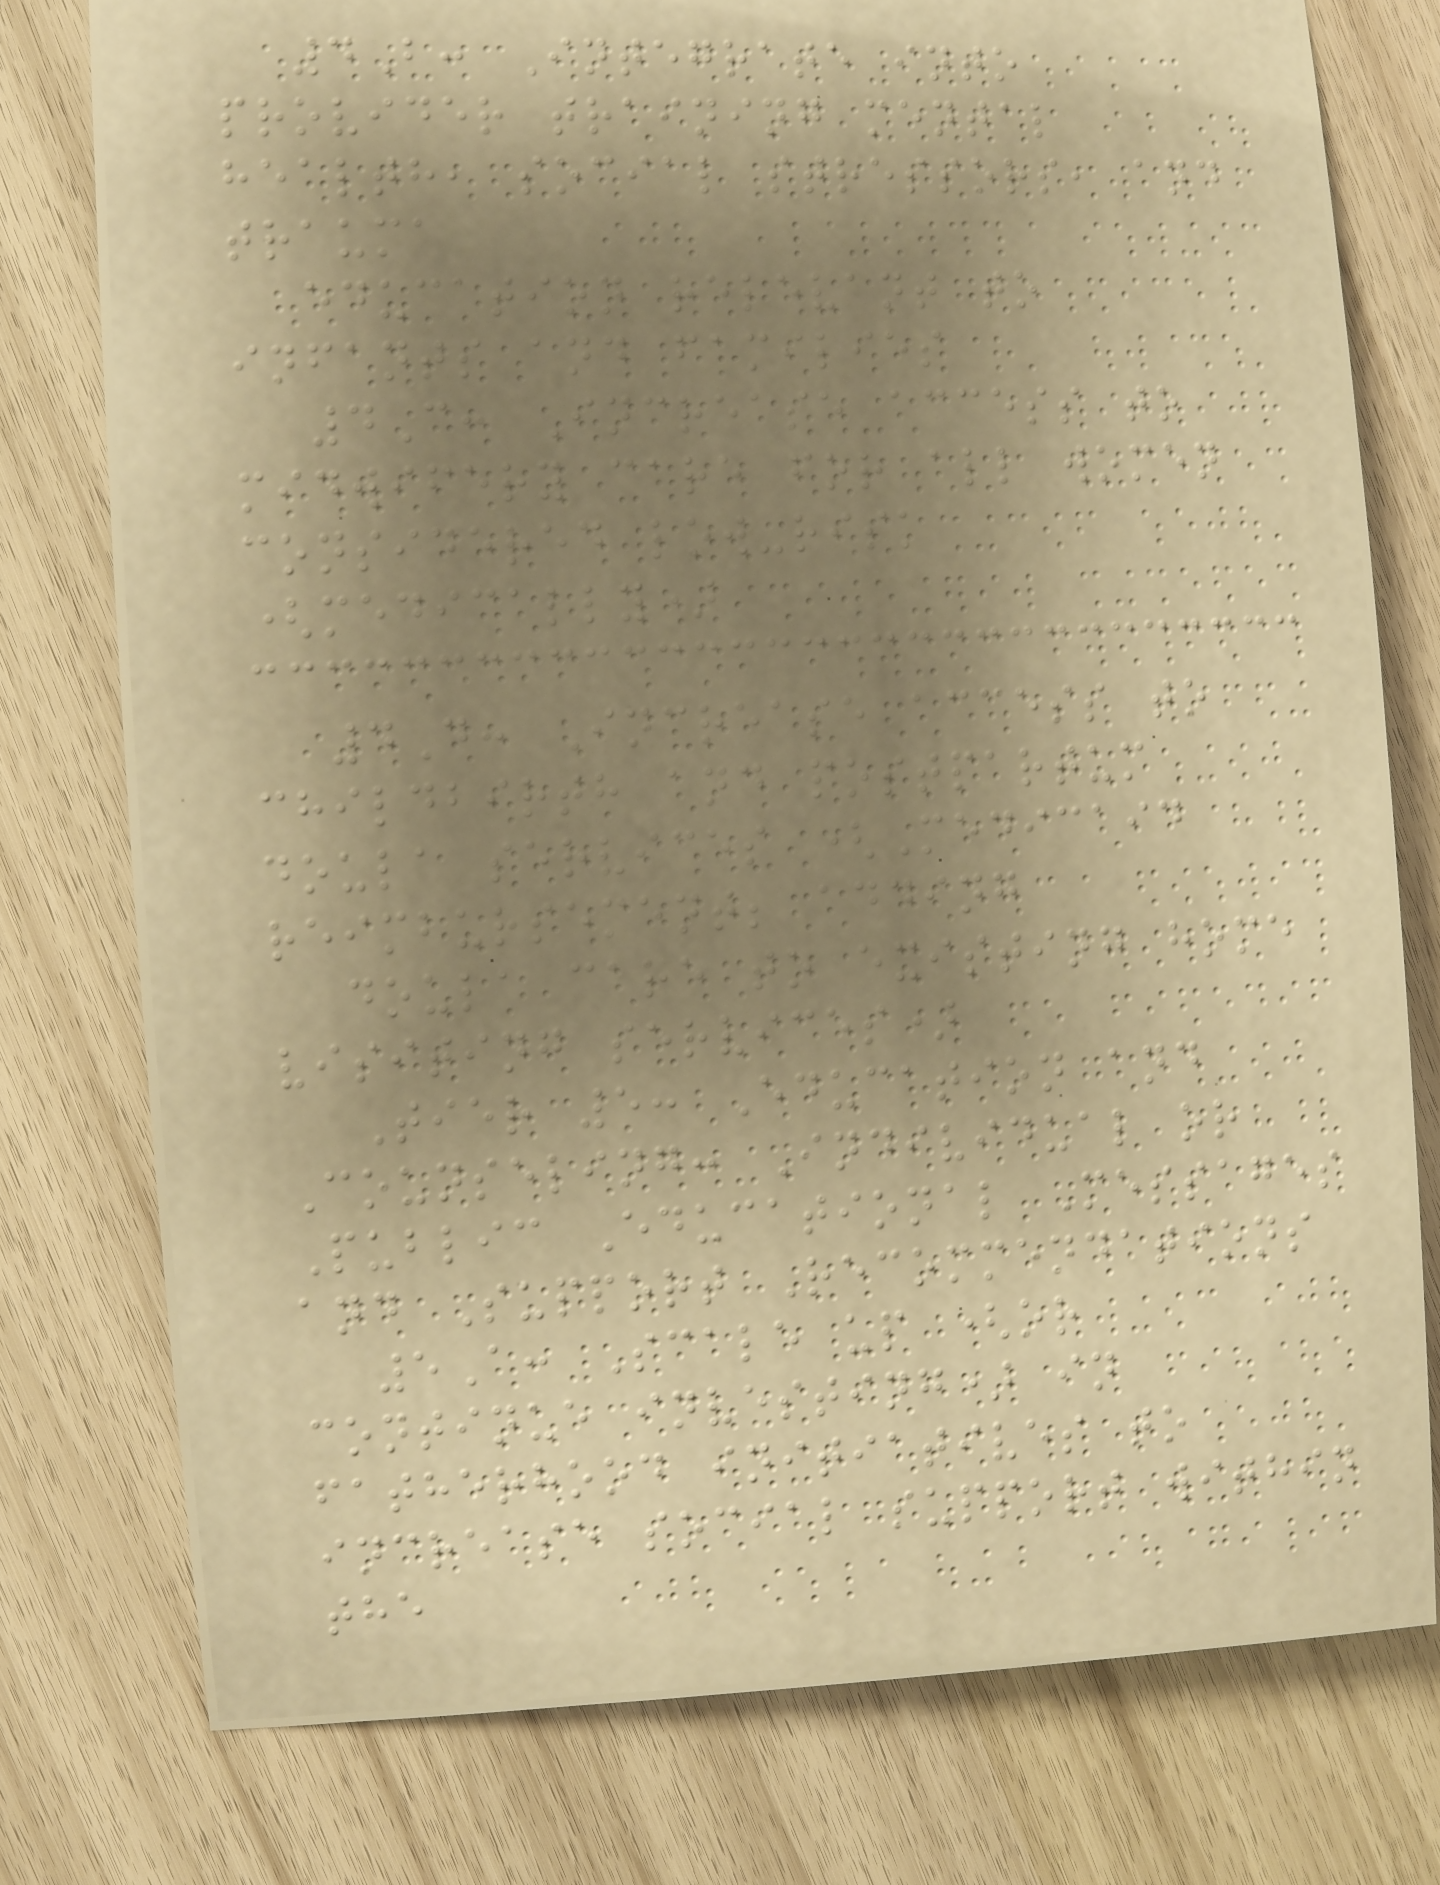4B: Integrate into
provider training mental
health, social stressors, and
trauma
education relevant to
infants and families
4C: Increase access to
midwifery care for all women
considered low-risk
(medically)
4D: Increase access to
childbirth and postpartum
doula services (Medicaid
reimbursement; adding
doula care to existing home
visiting services)
Tier 5: Education and
Counseling: Individual or
Public Educational Messages
and Support Recommendations
5A: Scale up (or
continue investing) in
fatherhood initiatives to
increase social support within
the
